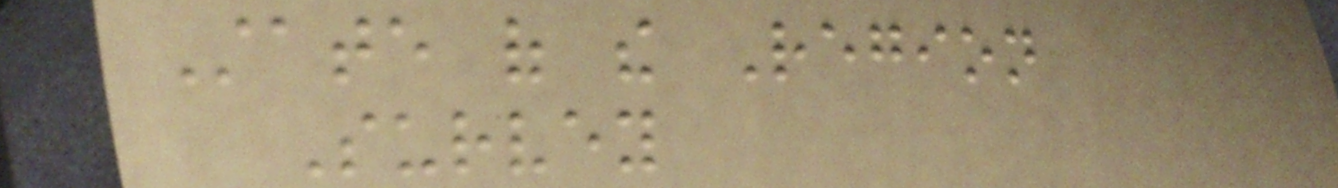State of the Region
Survey
